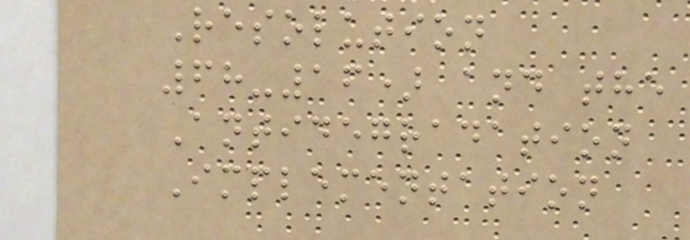Resolution
68-16) and the
Antidegradation
Implementation
